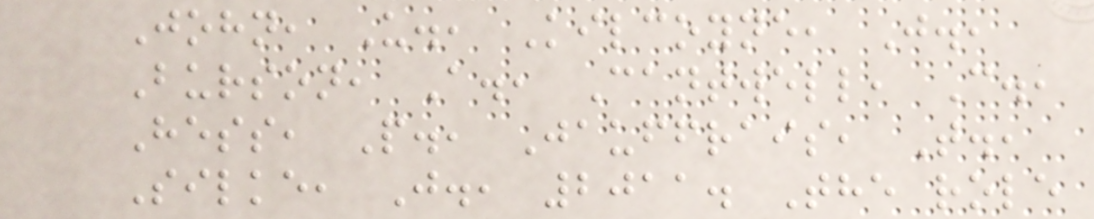John, U., Kilcoyne, J.,
Burson, A., Cantwell, C.,
Hess, P., Jauffrais, T.,
Silke, J., 2011. The role
